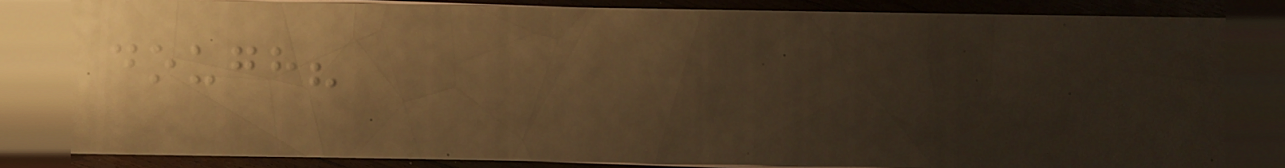dough?
